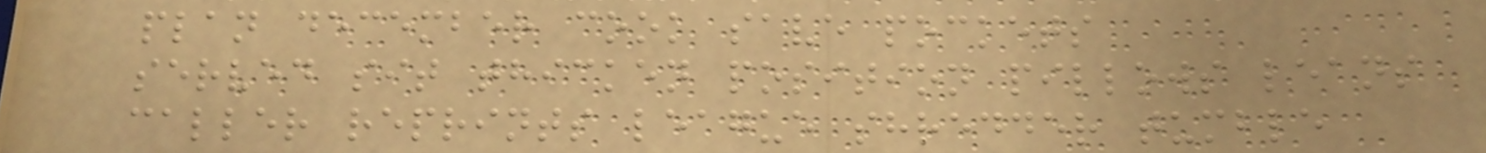plan december cook save pockets
served sit thicken position pillows leans
caller reprints league shredder tumble
